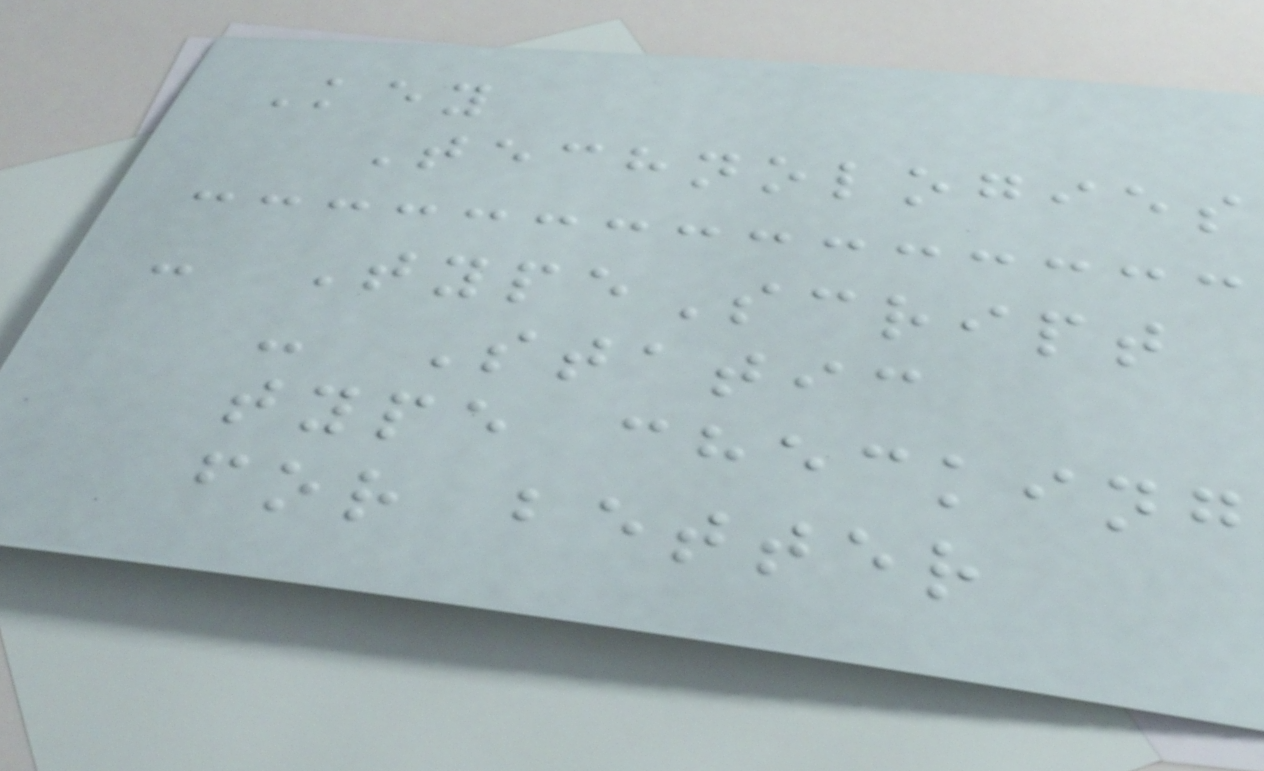Key
Technologies
- TypeScript
- Static
type checking
for better
